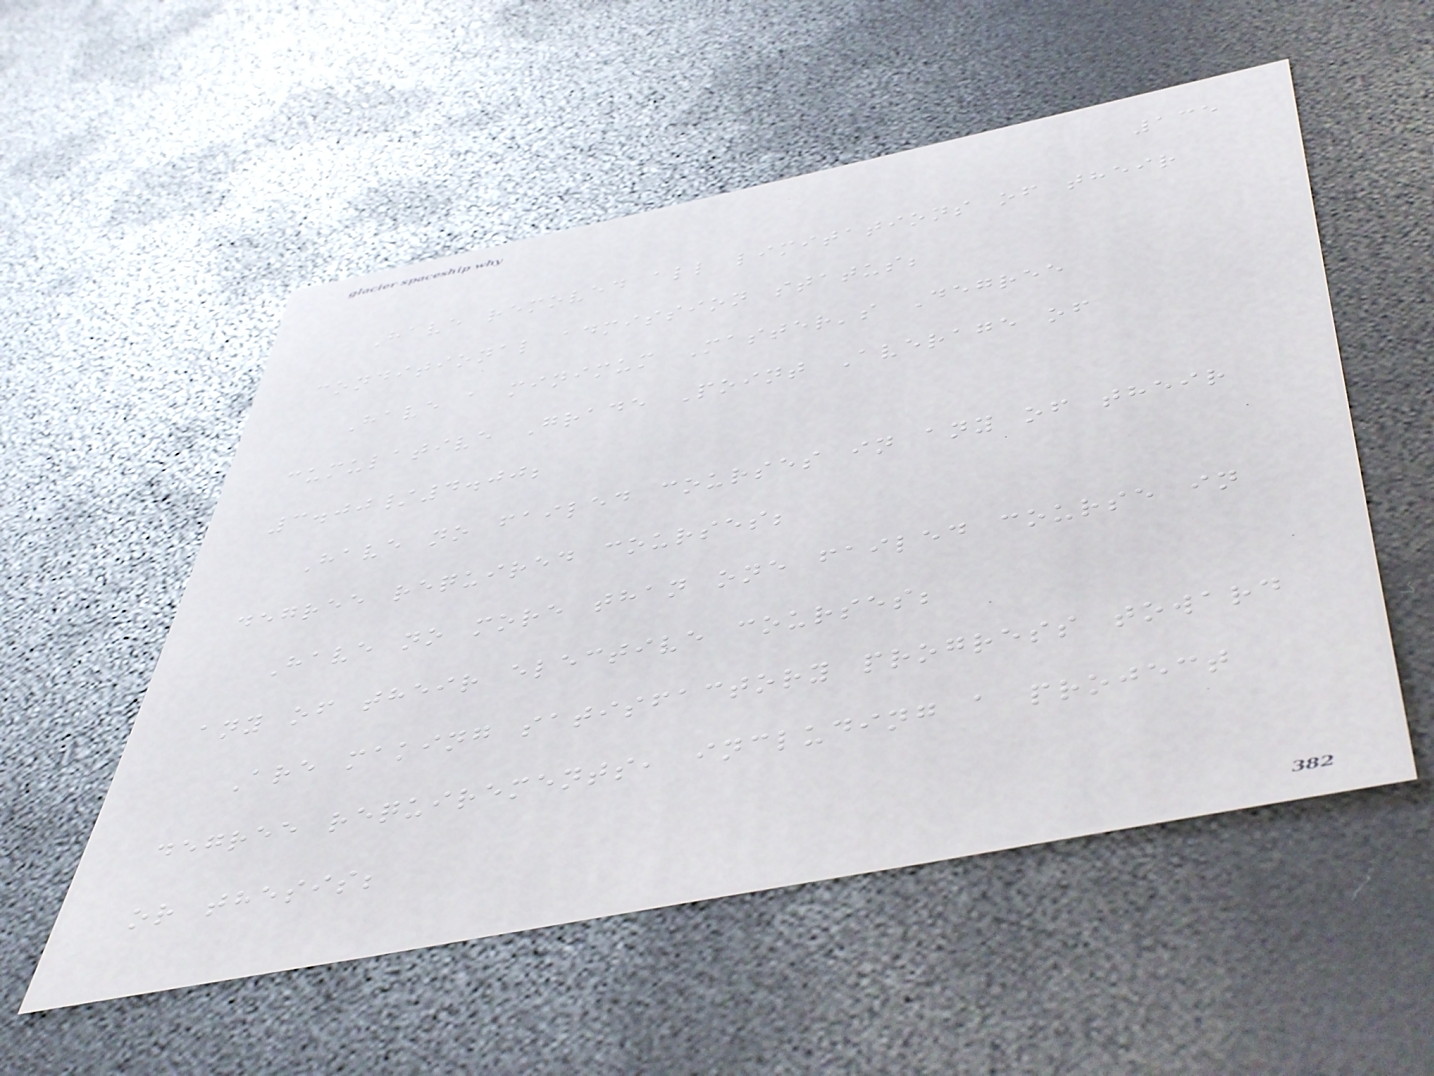135
Have removed all limitations of their
conditional admission status;
Have a minimum Master's Degree
cumulative Grade Point Average of
3.00/4.00;
Have no failed courses in any of their
degree required courses;
Have no more than one failed course in
any of their elective courses;
Are making satisfactory progress toward
degree requirements, including a project
or thesis;
